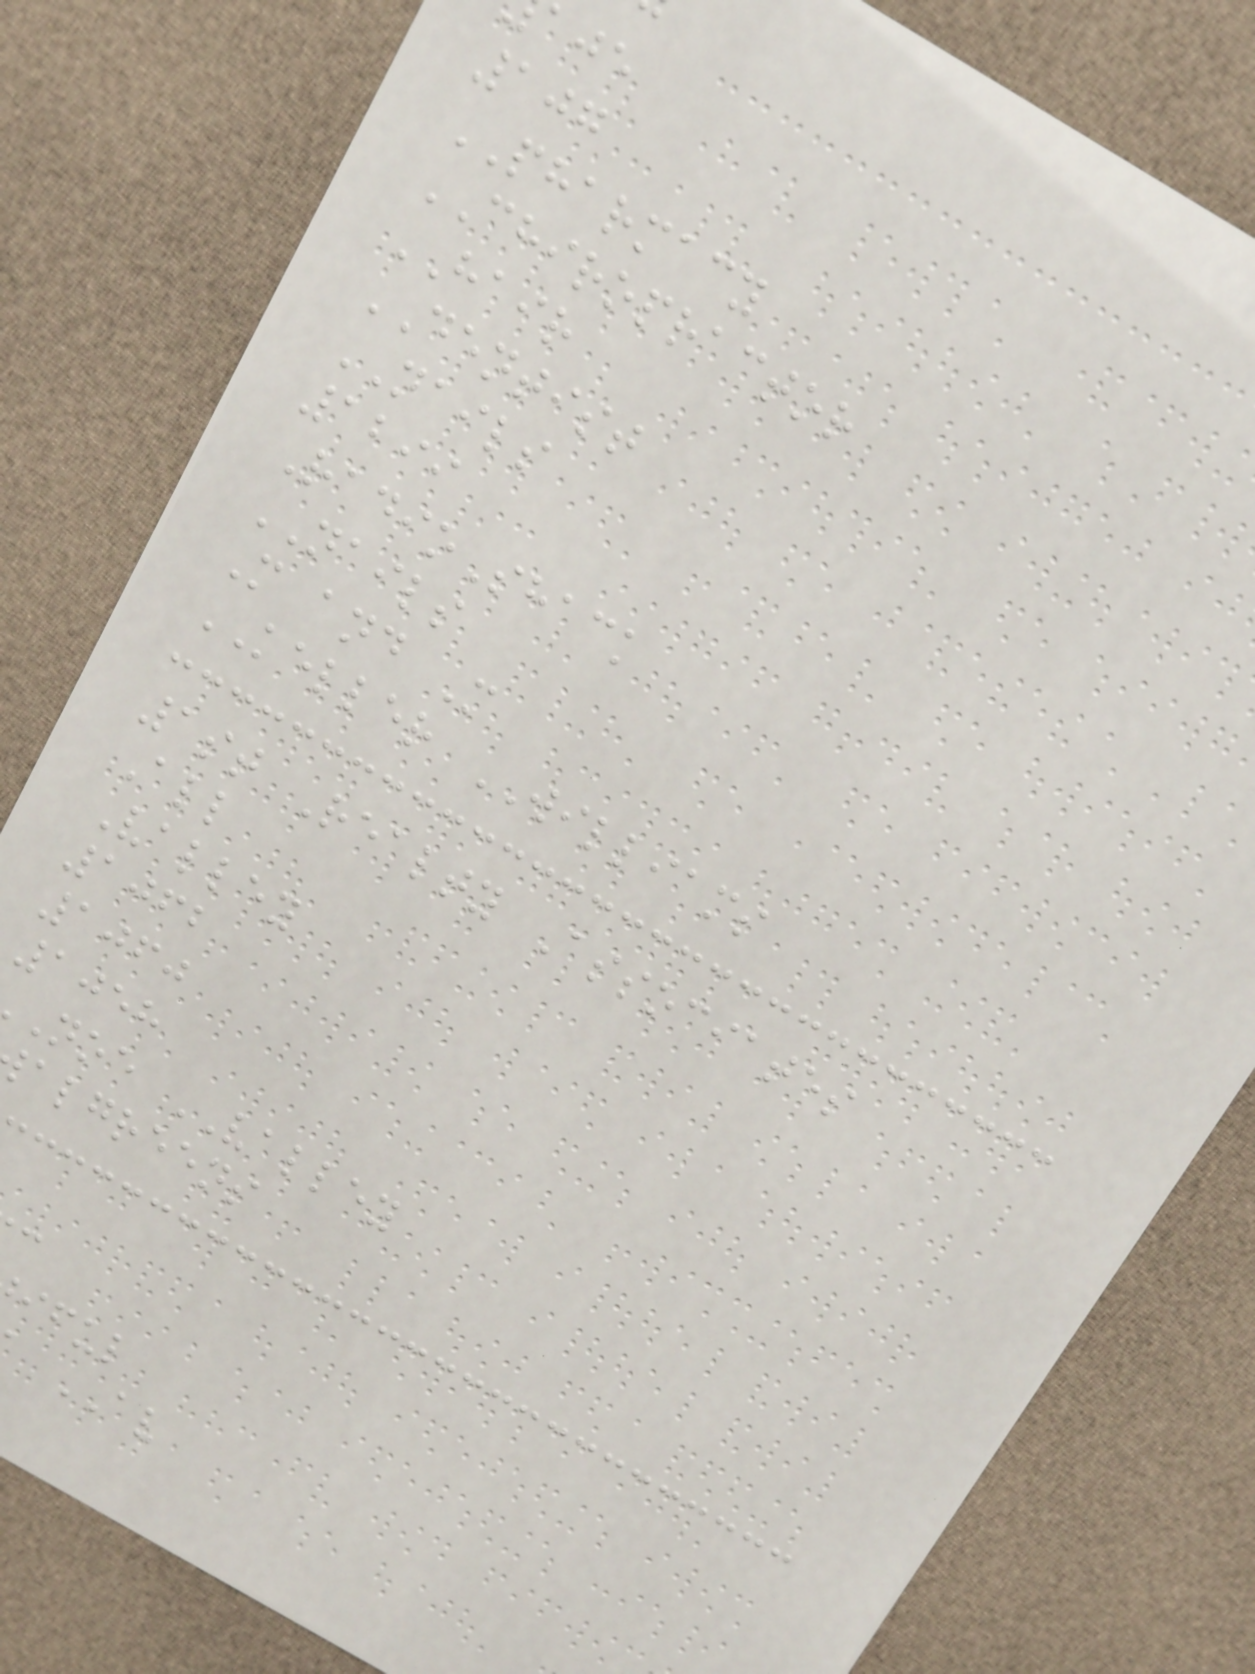107
PHARMACY
CHIROPRACTOR
HAIR
DENTIST
NAILS
1299
RadioShack
NAILS
M and M
KELLER WILLIAMS
1st Realty Associates
All
Valley
1062
1060
1058
noe VALLEY
algreens
iful
AV
